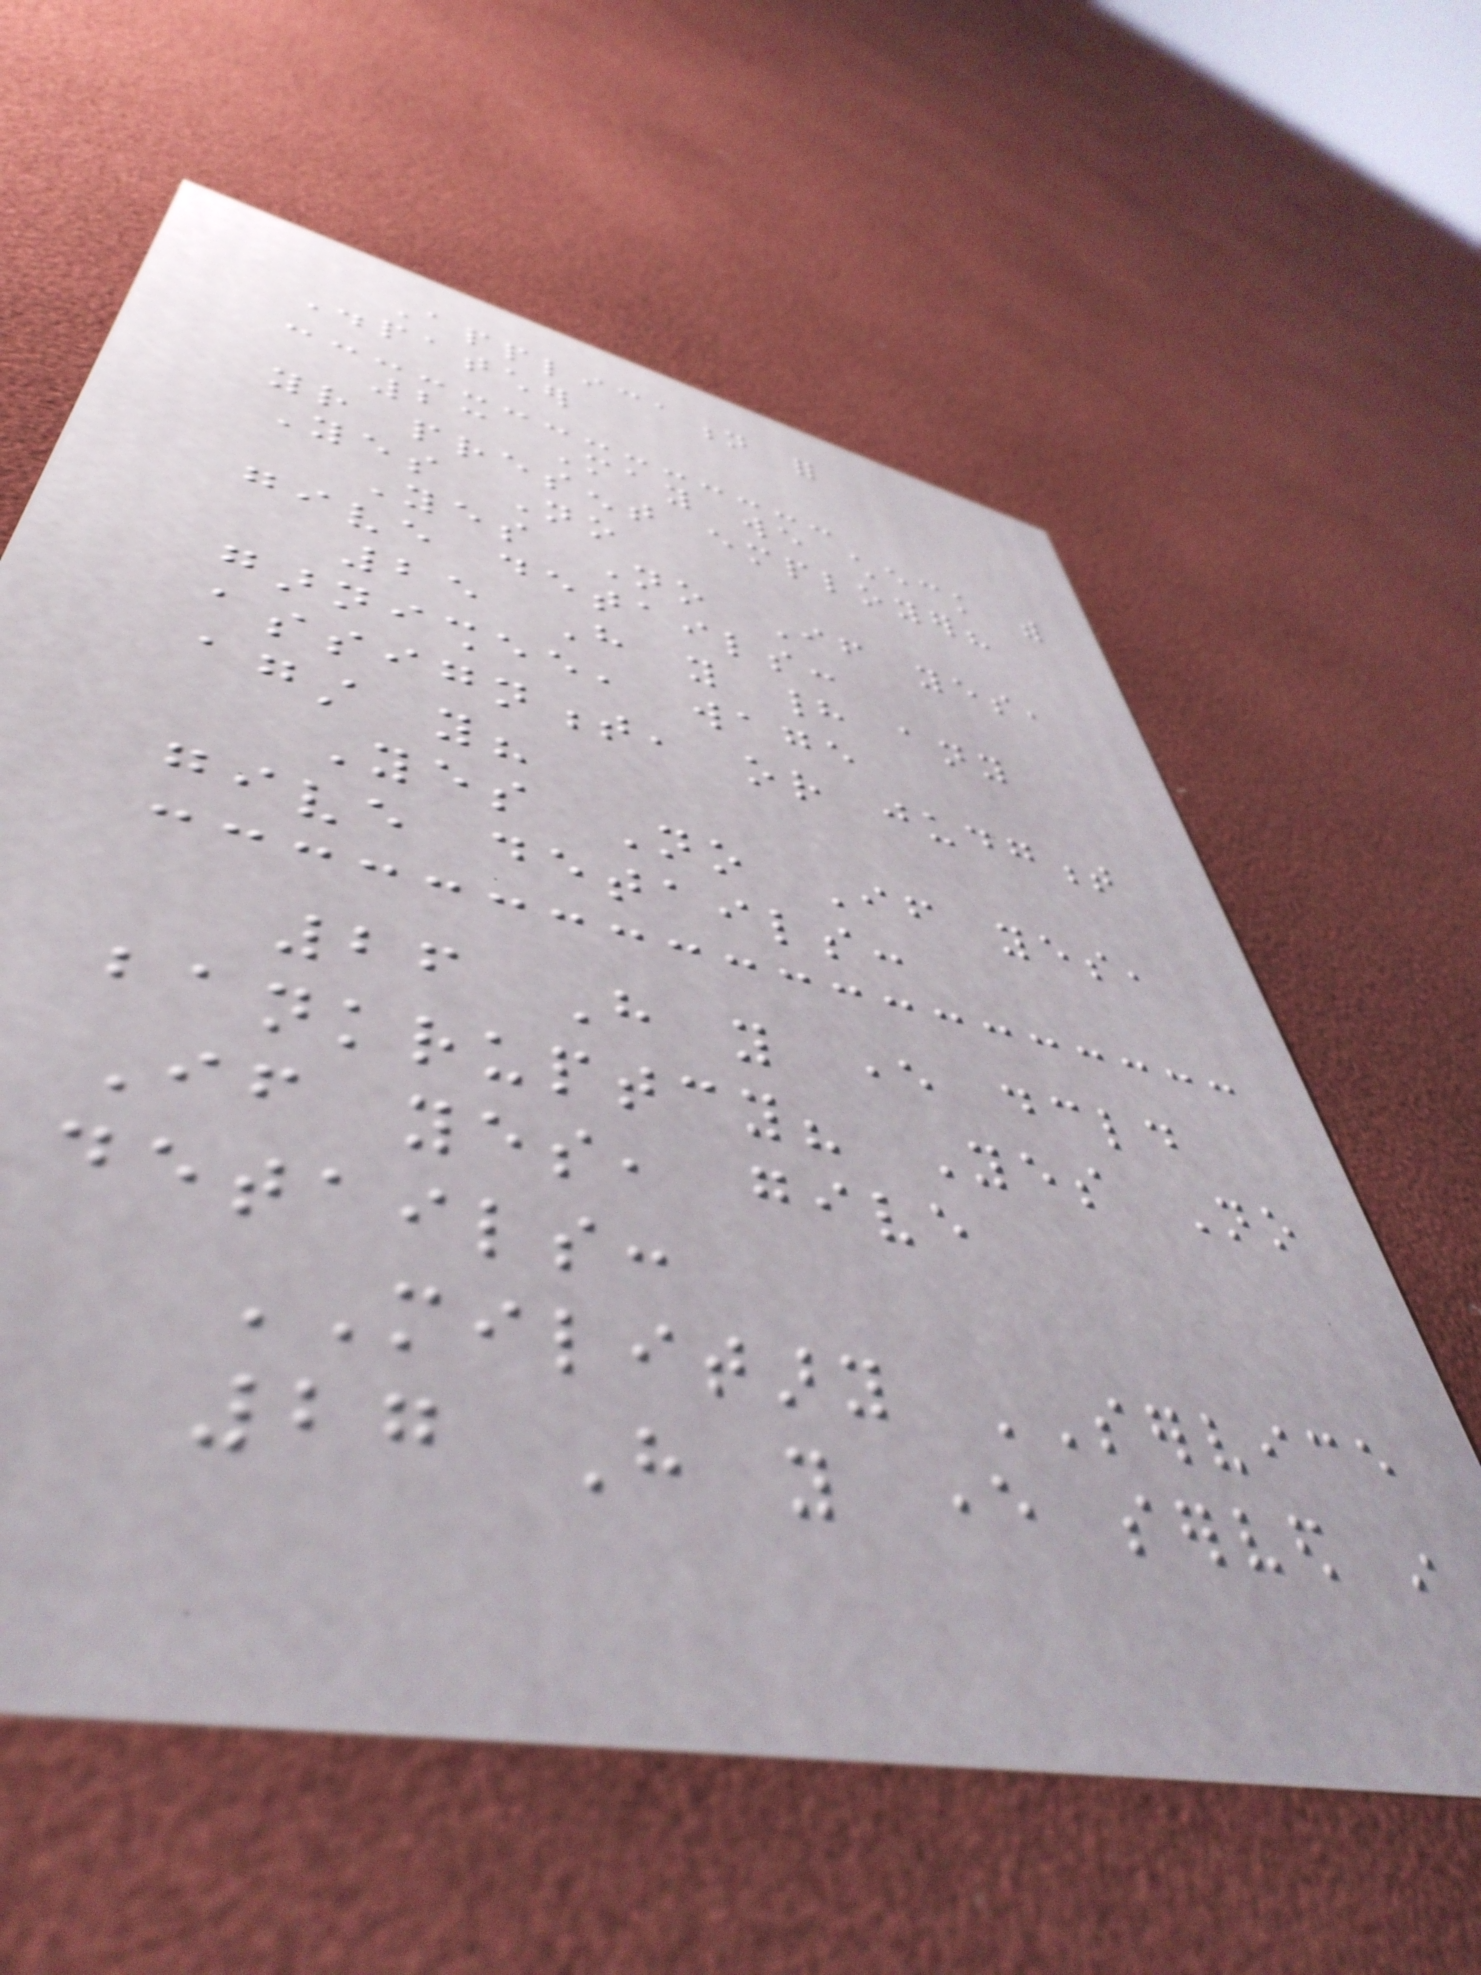Application for
Dispatcher
23 May we check with
your present employer?
Yes No
Yes No If yes,
give details:
25 Have you had any
garnishee, wage
assignment, or judgment
against you?
Yes No If yes,
give details:
26 Have you ever declared
bankruptcy? Yes No
If yes, give
details:
MILITARY SERVICE
27 Have you ever served in
